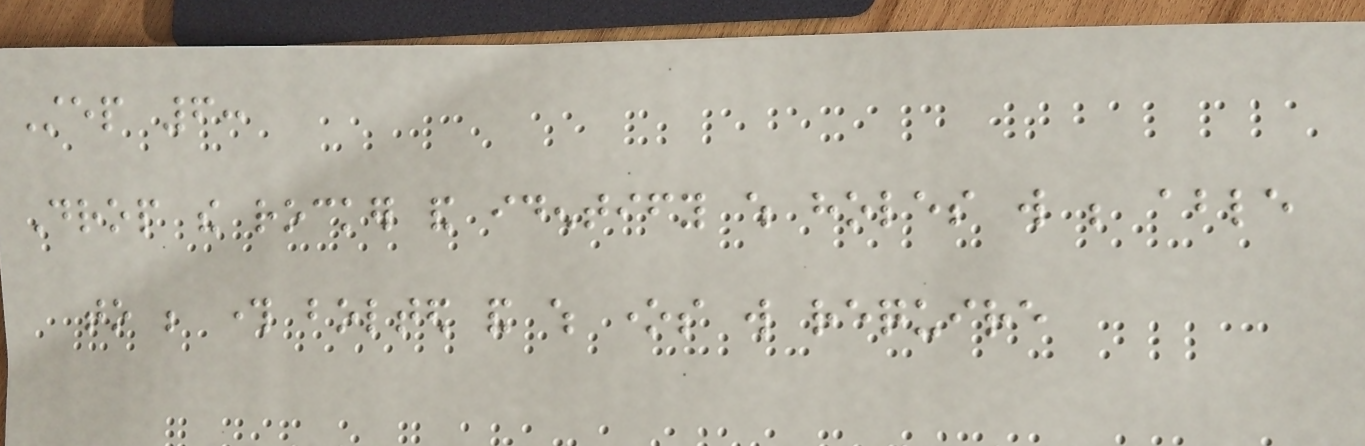Step 6:
Drop the rocker and identify which holes will be able
to be through bolted and which ones will require
